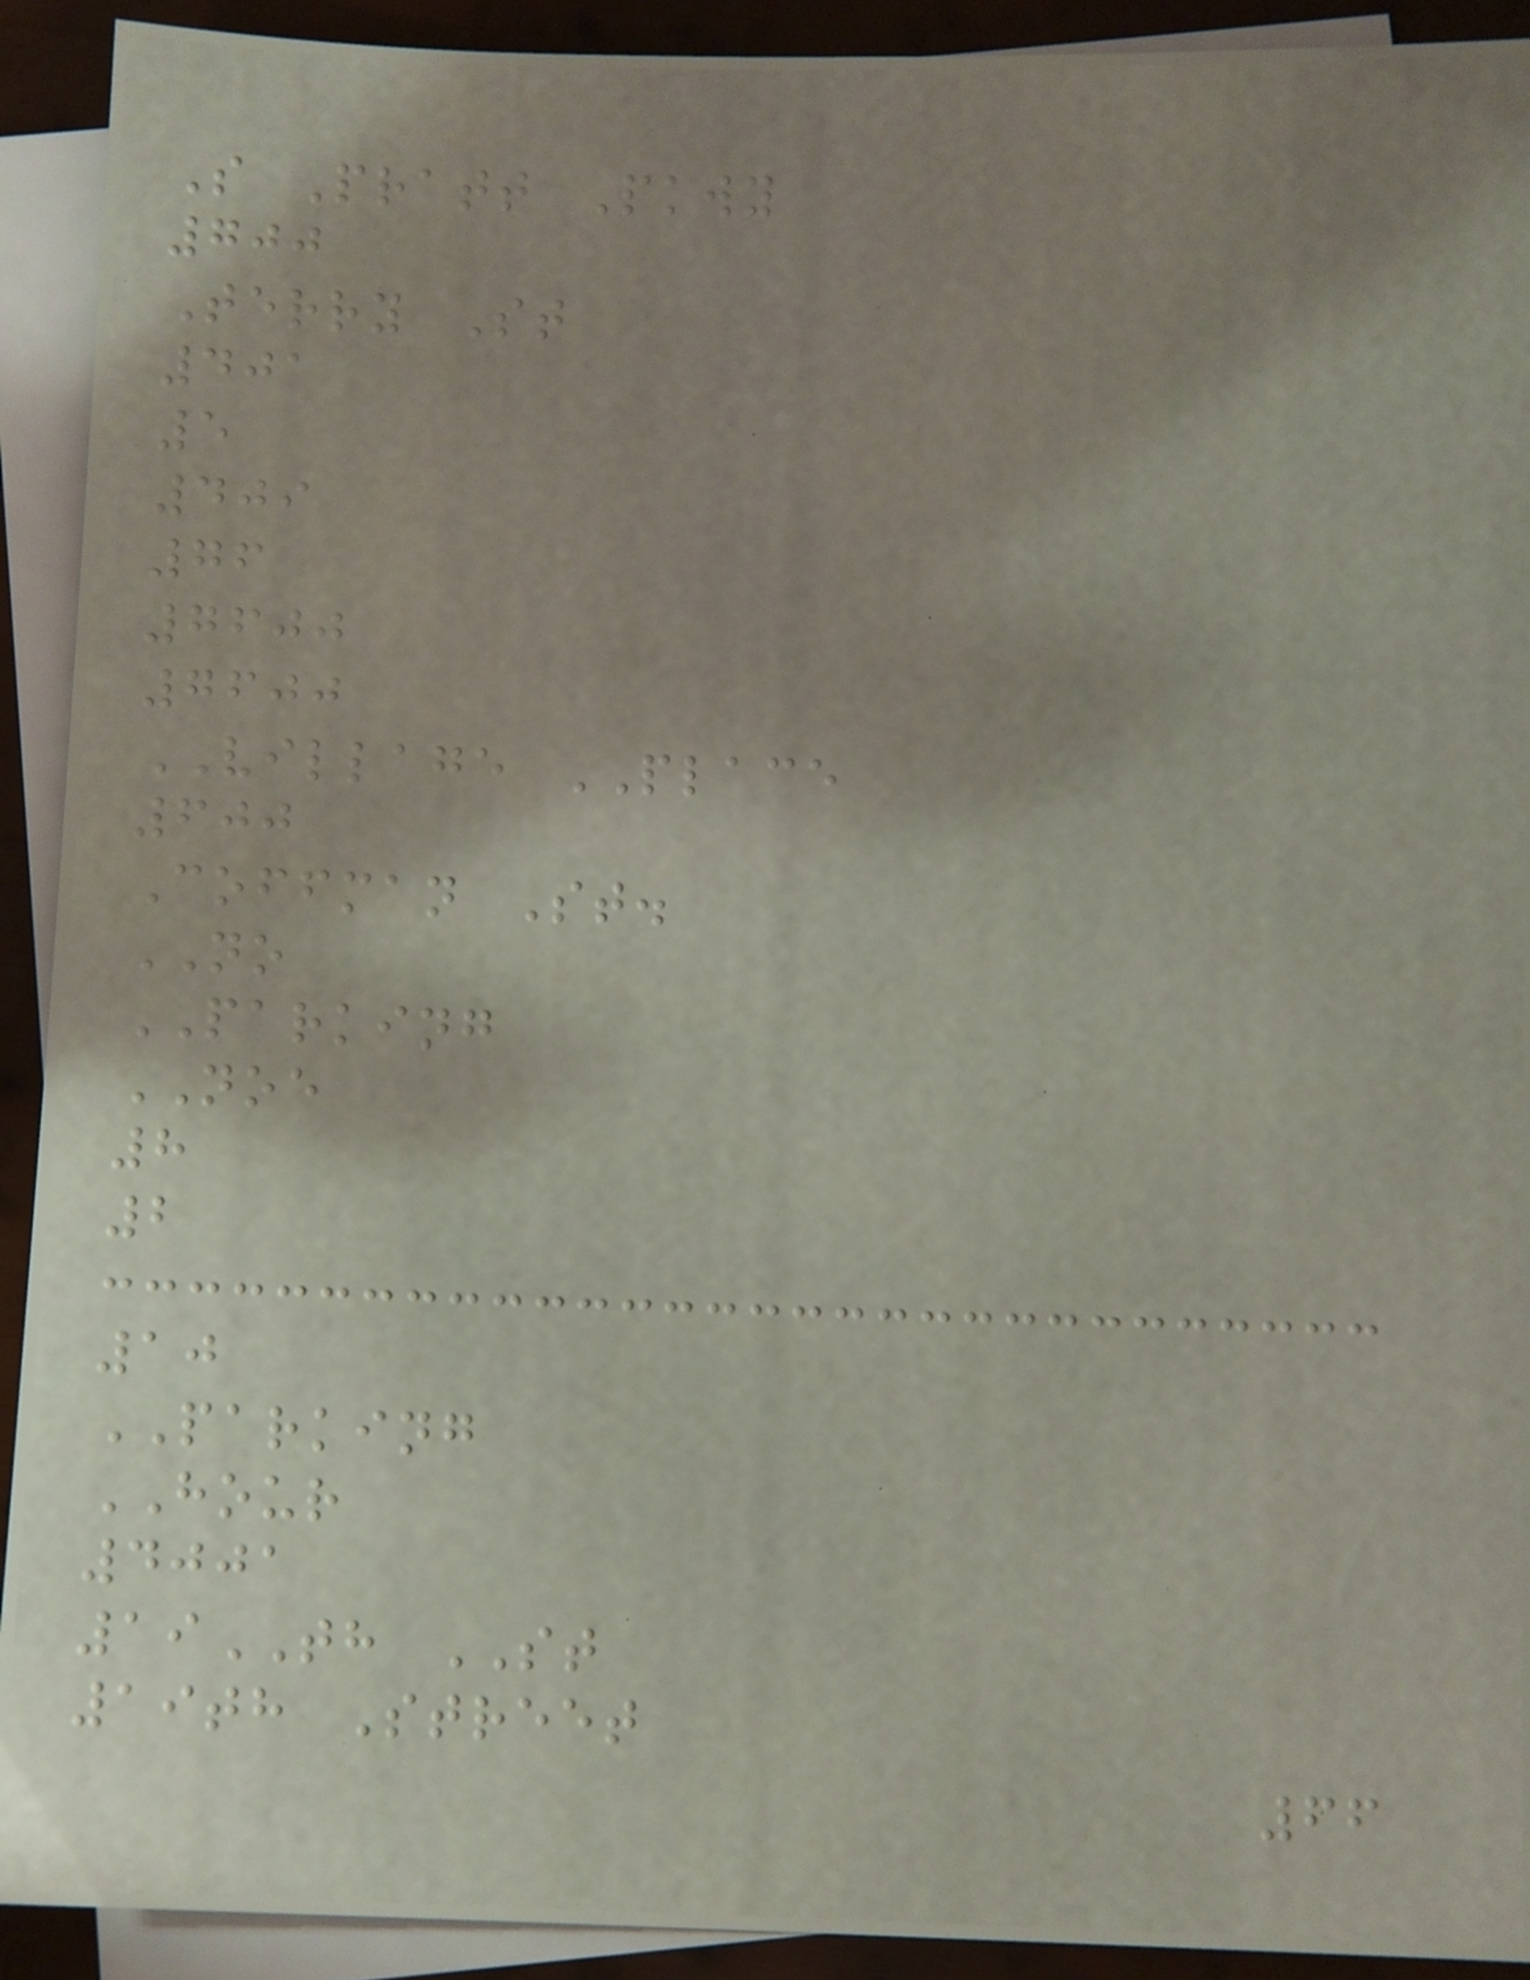S Pratt Pkwy
700
Terry St
401
5
409
76
7600
7600
VILLAGE PLACE
600
Coffman St.
NO
PARKING
NOE
8
2
10
PARKING
HOUR
4001
19TH ST
19th Street
66
